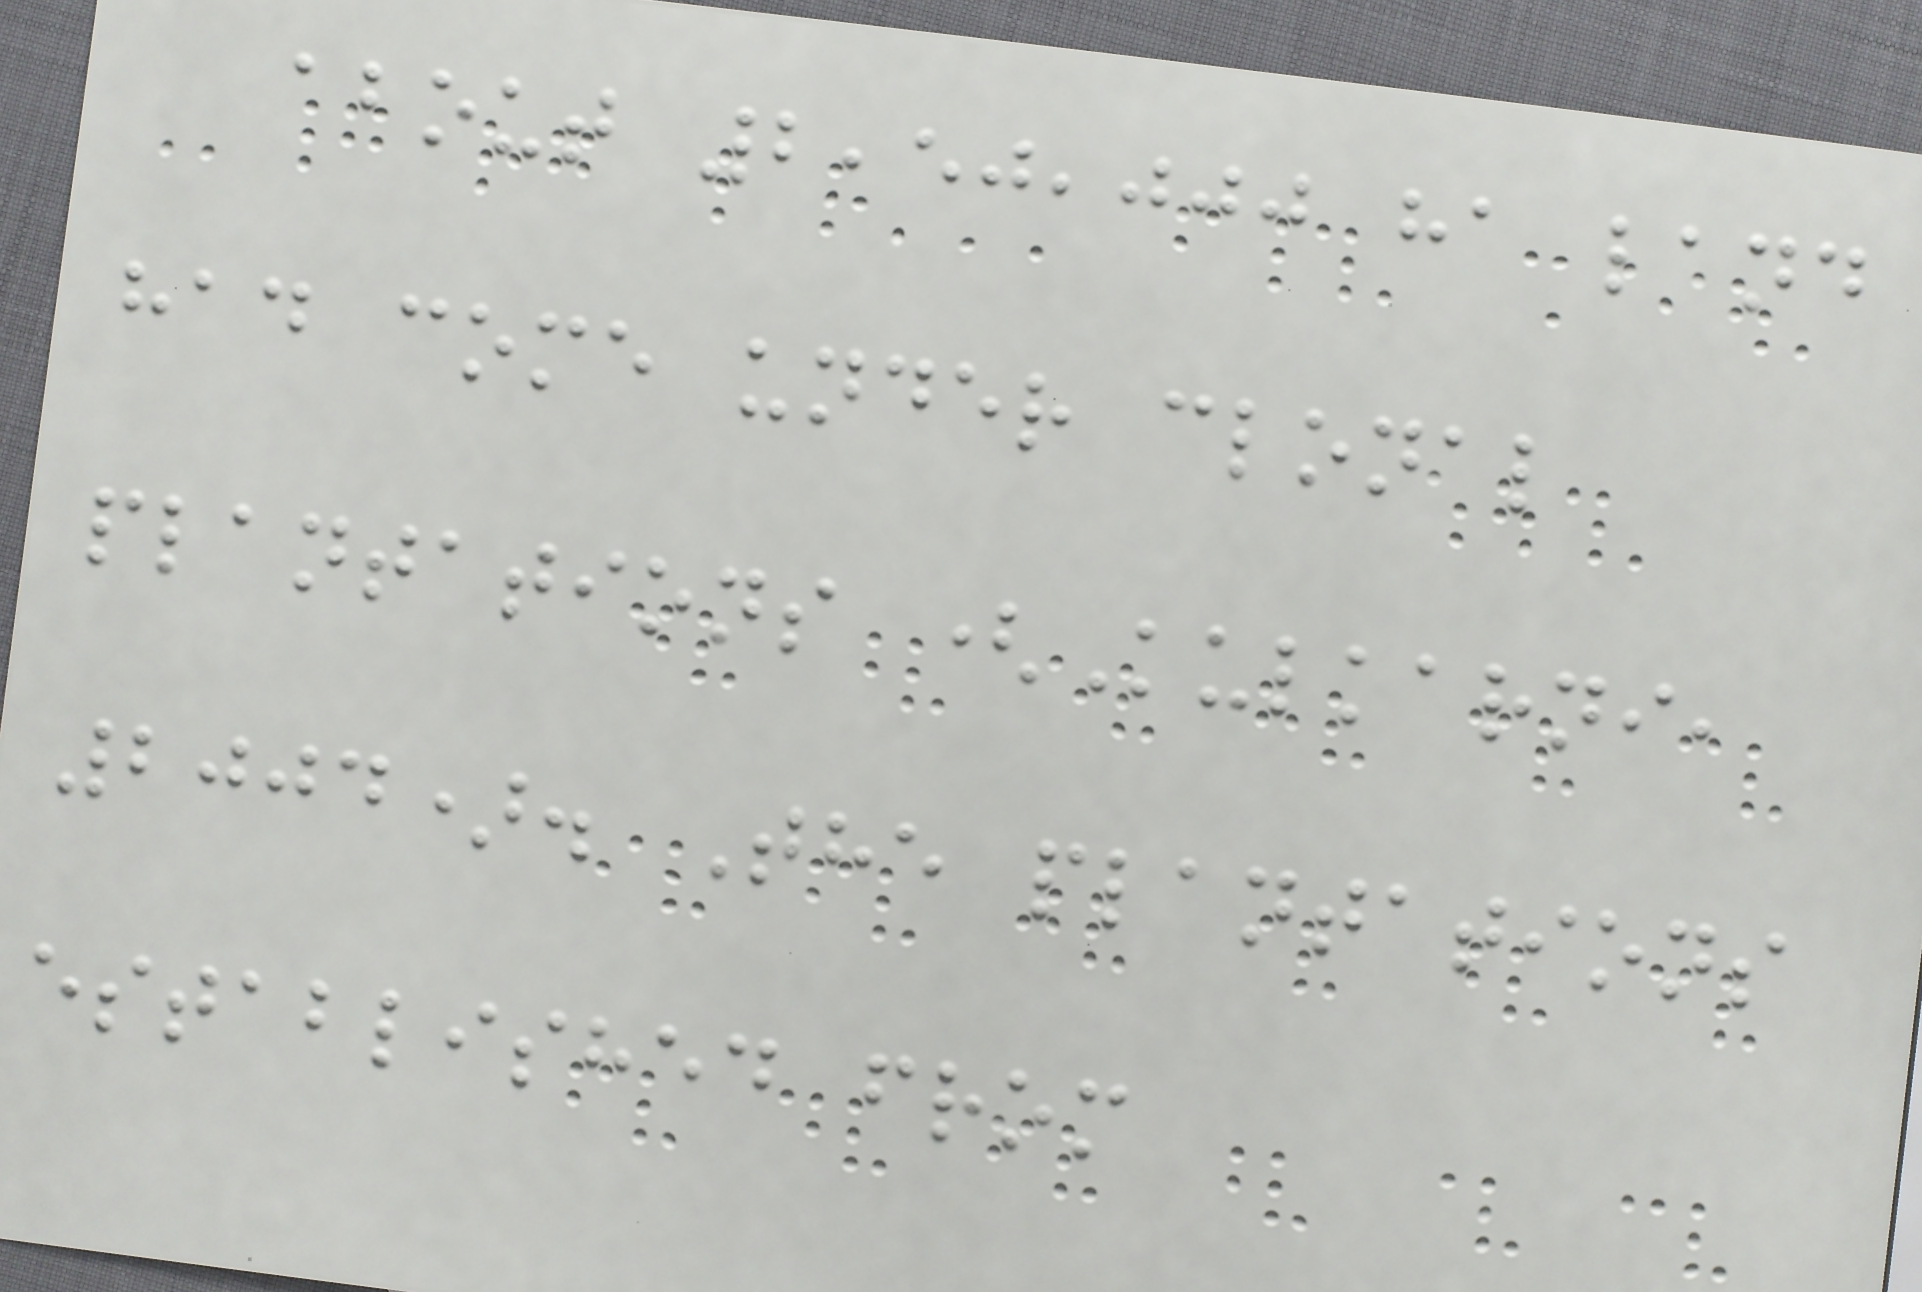about 2,50,000 ha land
had come under clonal
plantations (Kulkarni,
2004). The plantations
established from
